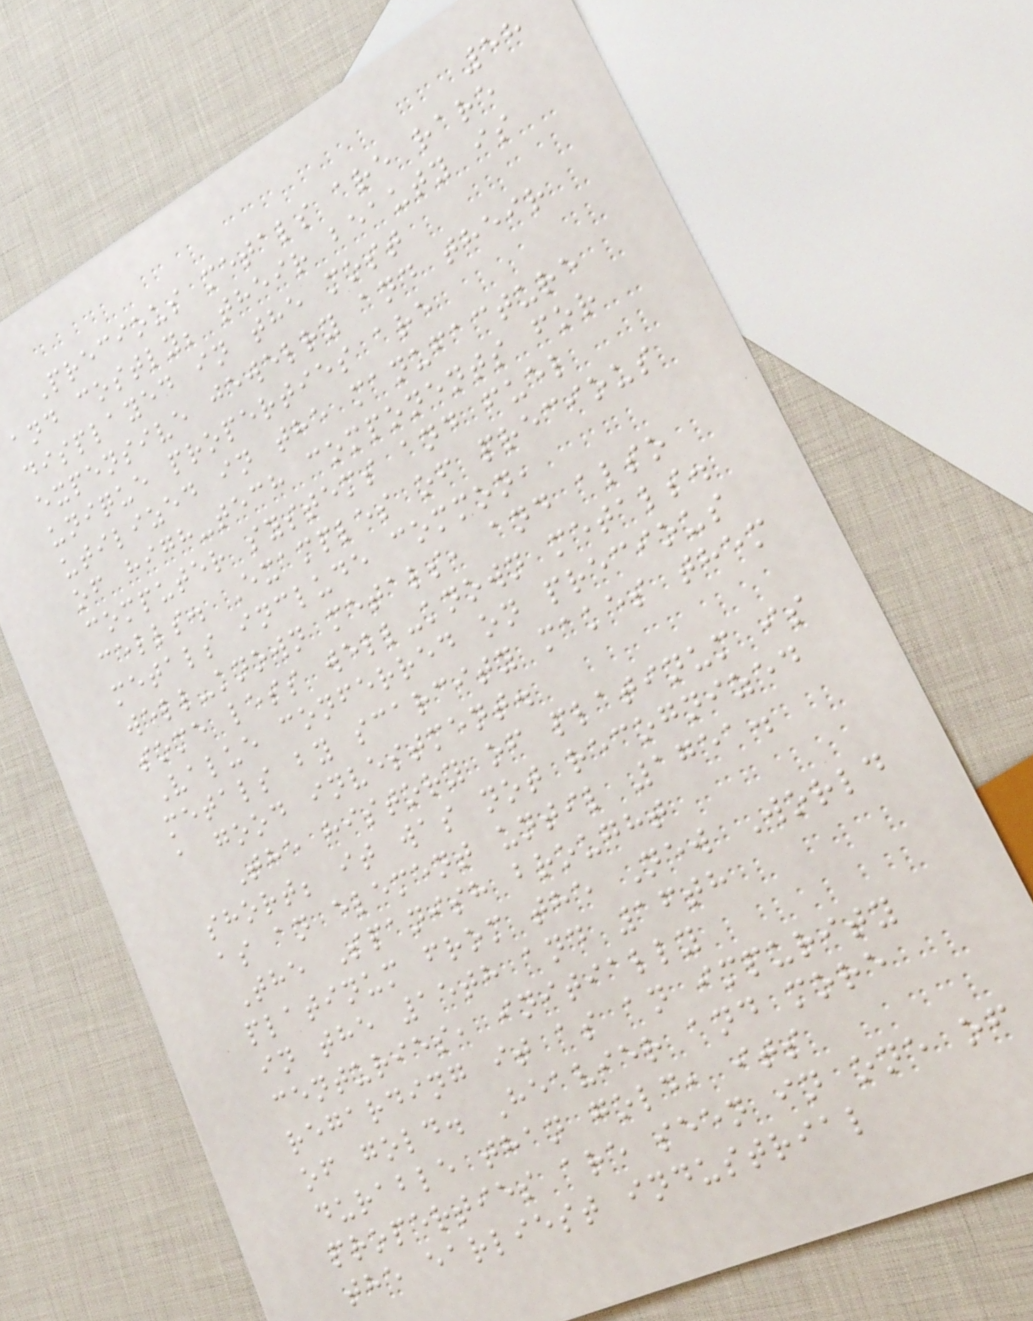58
Precious metals are rare
and costly; their beauty is
displayed in the most
expensive jewelry and their
unique properties are
utilized in the manufacture
of high-tech components for
computer systems and fuel
cells. Examples of precious
metals include common,
well-known metals, and also
some less well-known metals.
Value conferred on precious
metals by scarcity makes them
a good investment.
The history of platinum is
short; it was not recognized
as an element until 1751.
The Spanish brought
platinum from the New World
in the 15th and 16th
centuries, initially
regarding it as an impurity
of gold. Heavier and more
durable than gold, its
properties are seen in one of
the earliest industrial
